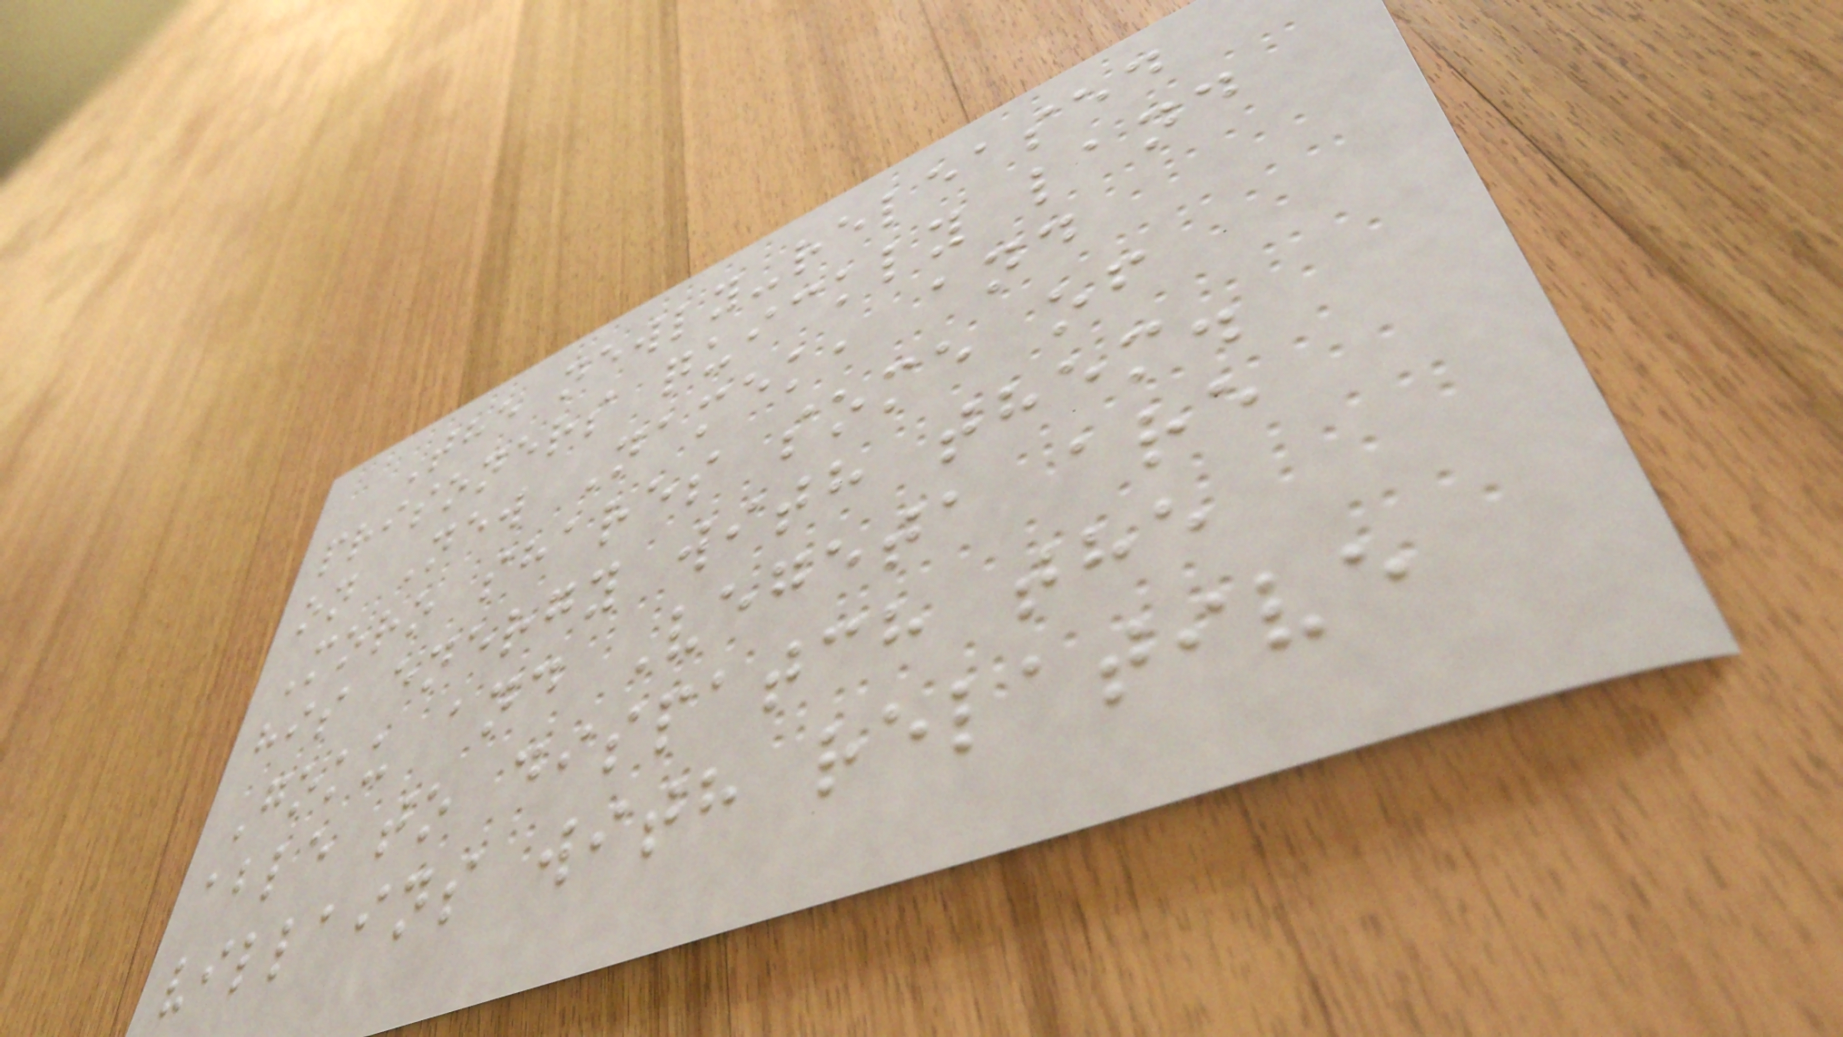The newly-released
prisoners quickly land
on New Namek, and
Moro shares some of
his energy with them.
Goku and Vegeta are
able to dispatch the
villains with relative
